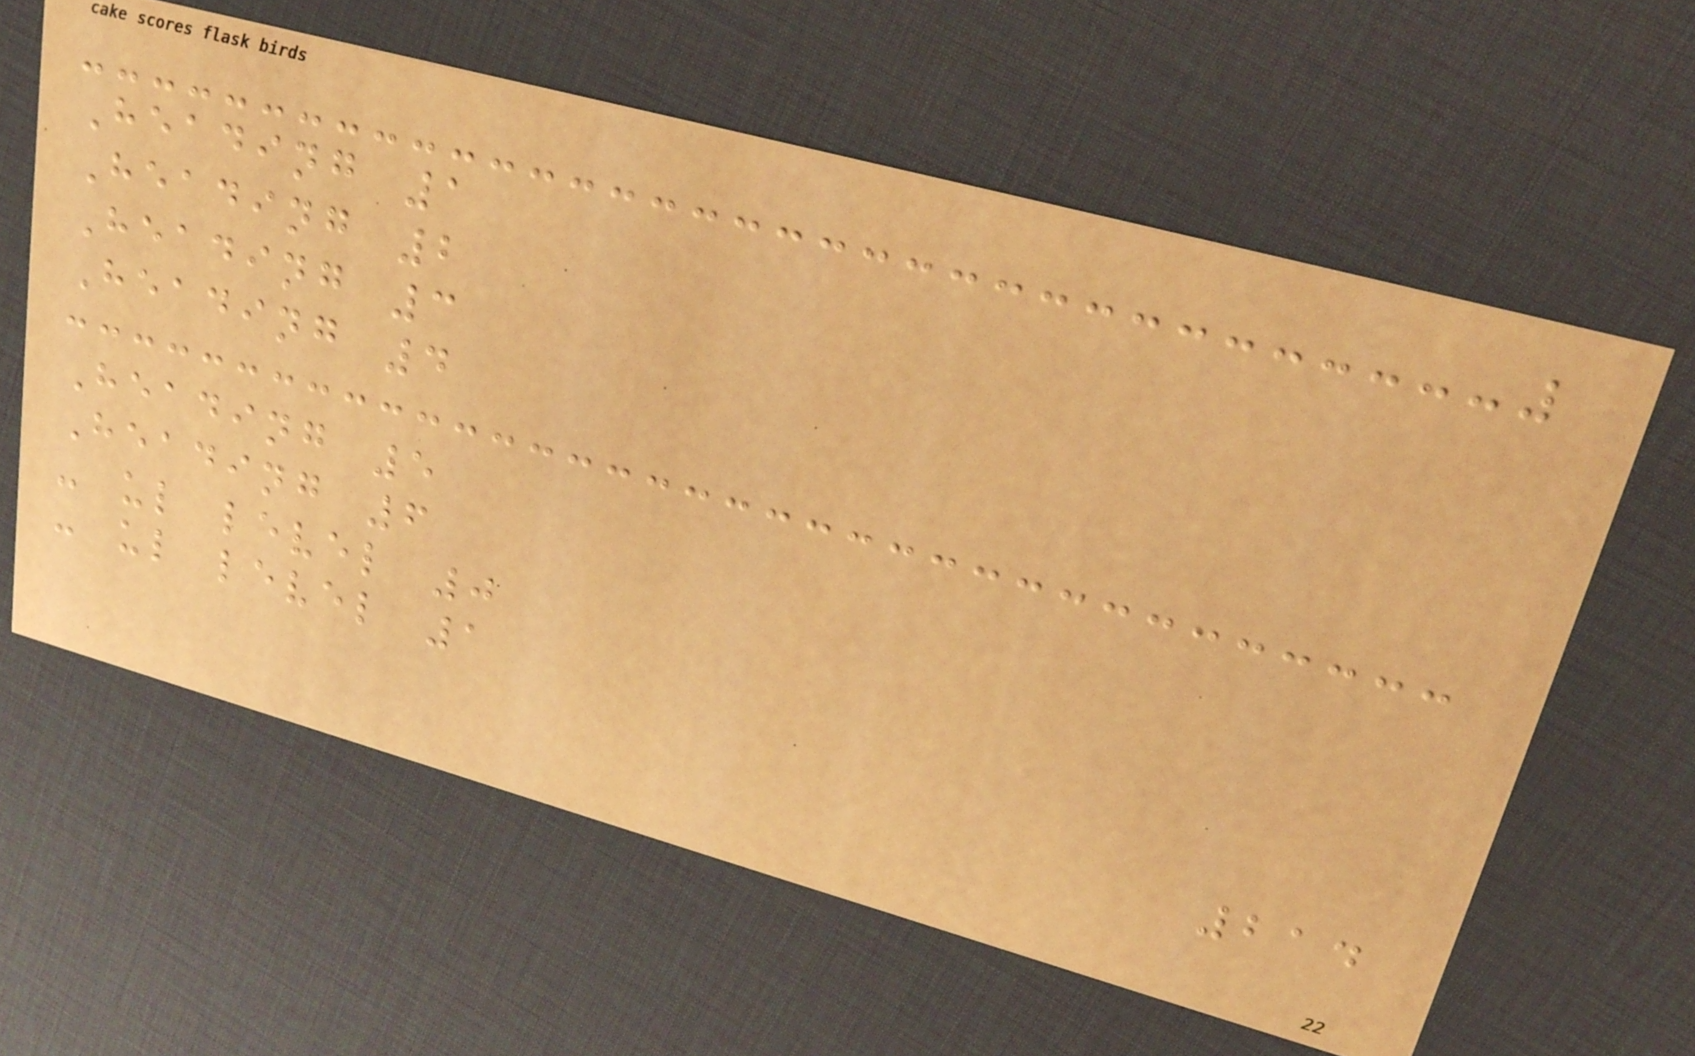Heading 1
Heading 2
Heading 3
Heading 4
Heading 5
Heading 6
- ul level 0
- ul level 1
214
